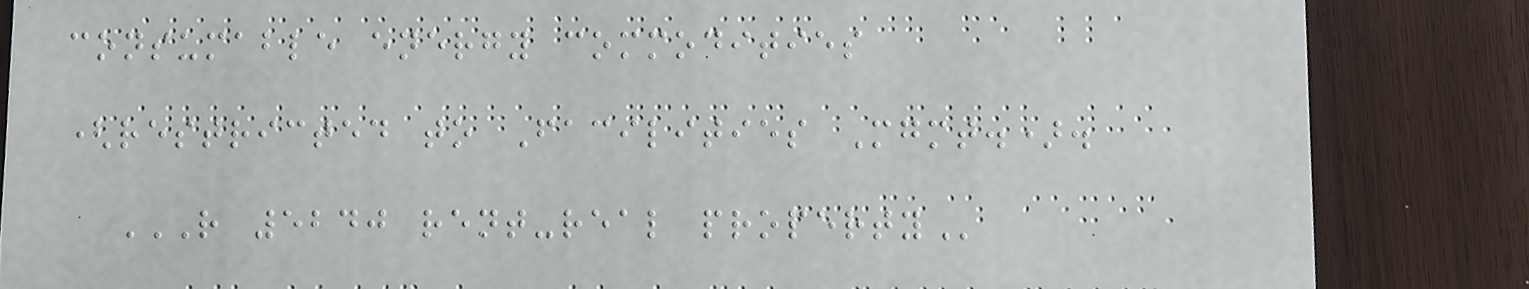consumable energy commodities
(restricted to Facilities Mgmt.).
R 5240 RENT-REAL PROPERTY
